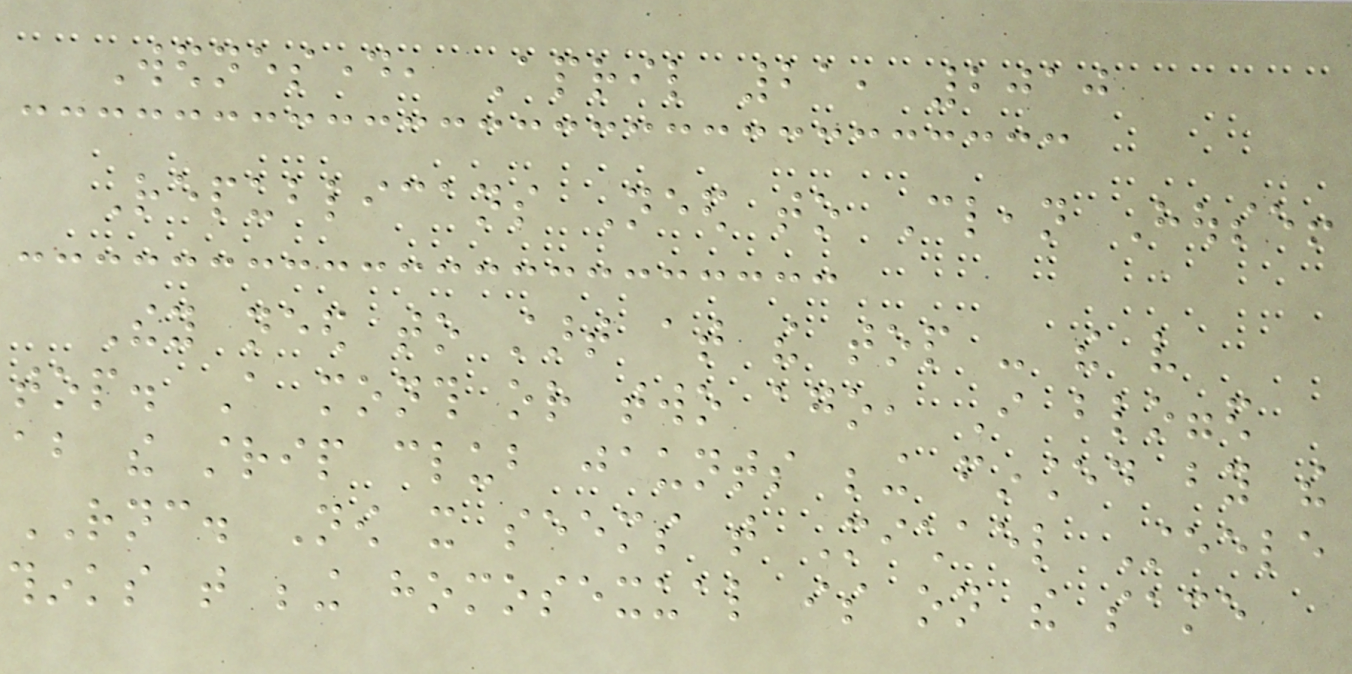Wednesday, April 21, 2010
Republicans Need to Clean House!
They need to start at the top - the very
top. A month or two ago, I blogged
about the strip club jaunts being financed by the
RNC. Now it seems that Michael Steele
thinks that being homosexual is on the same
